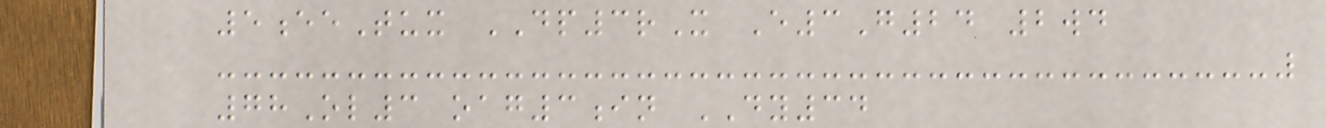5eeTux DP3rX E3G24 2wd
78Ol3 oag3in DY34
